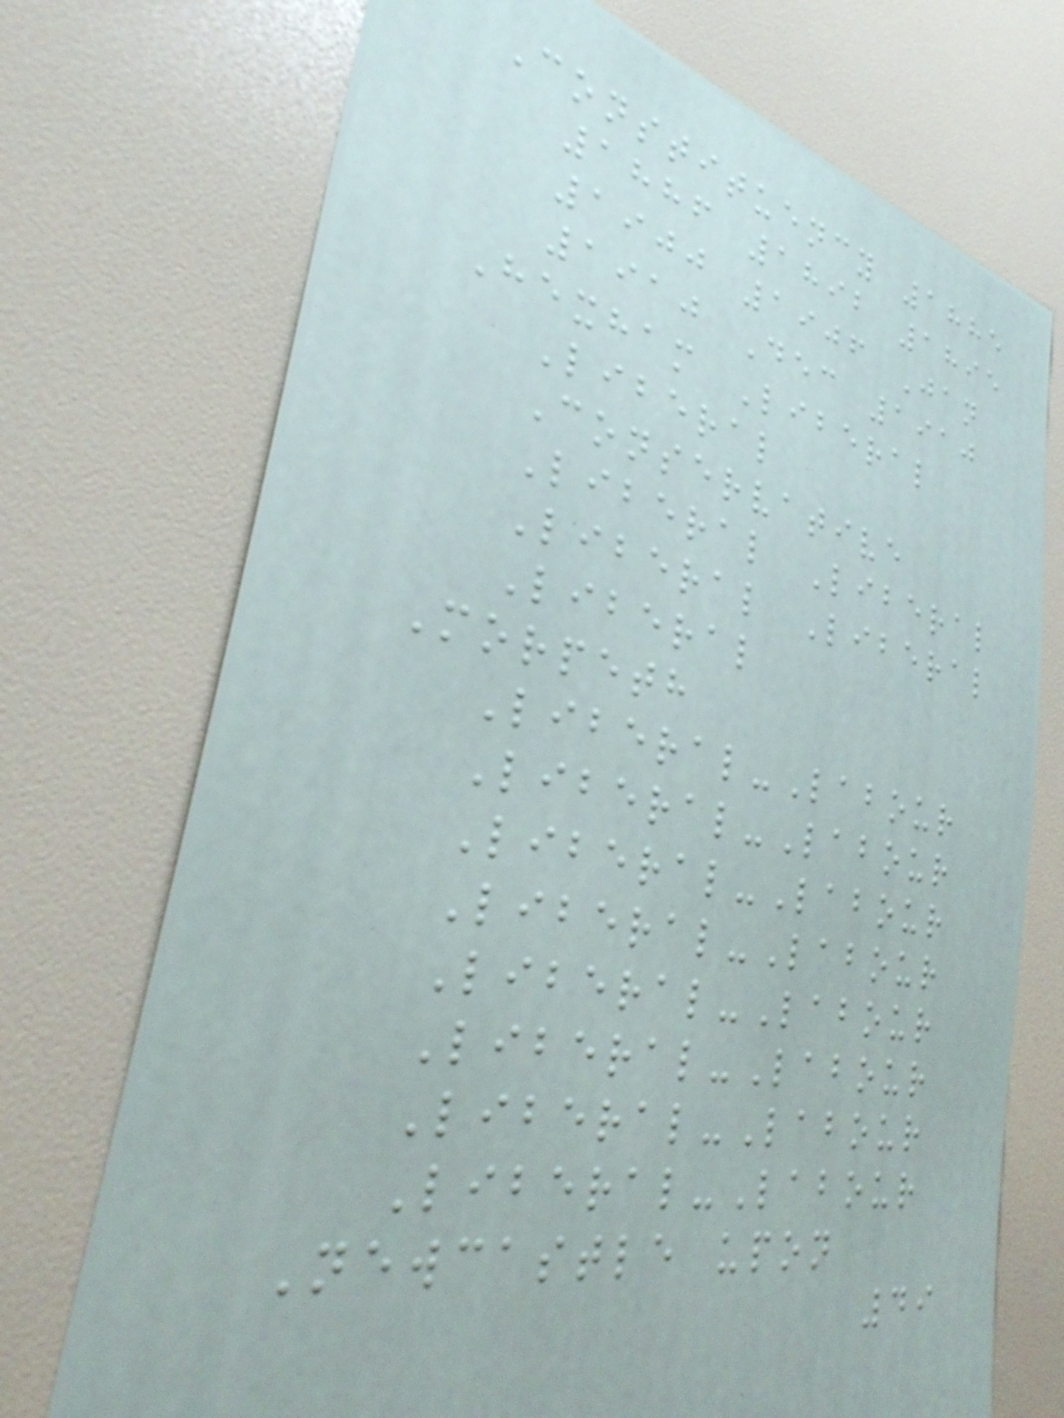Constituency 1885
1886 1892 1895
1900 1906 Jan
1910 Dec 1910
Hexham Liberal
Liberal
Conservative
Liberal Liberal
Liberal Liberal
Liberal
Morpeth
Liberal-Labour
Liberal-Labour
Liberal-Labour
Liberal-Labour
Liberal-Labour
Liberal-Labour
Liberal-Labour
Liberal-Labour
Newcastle upon
49
